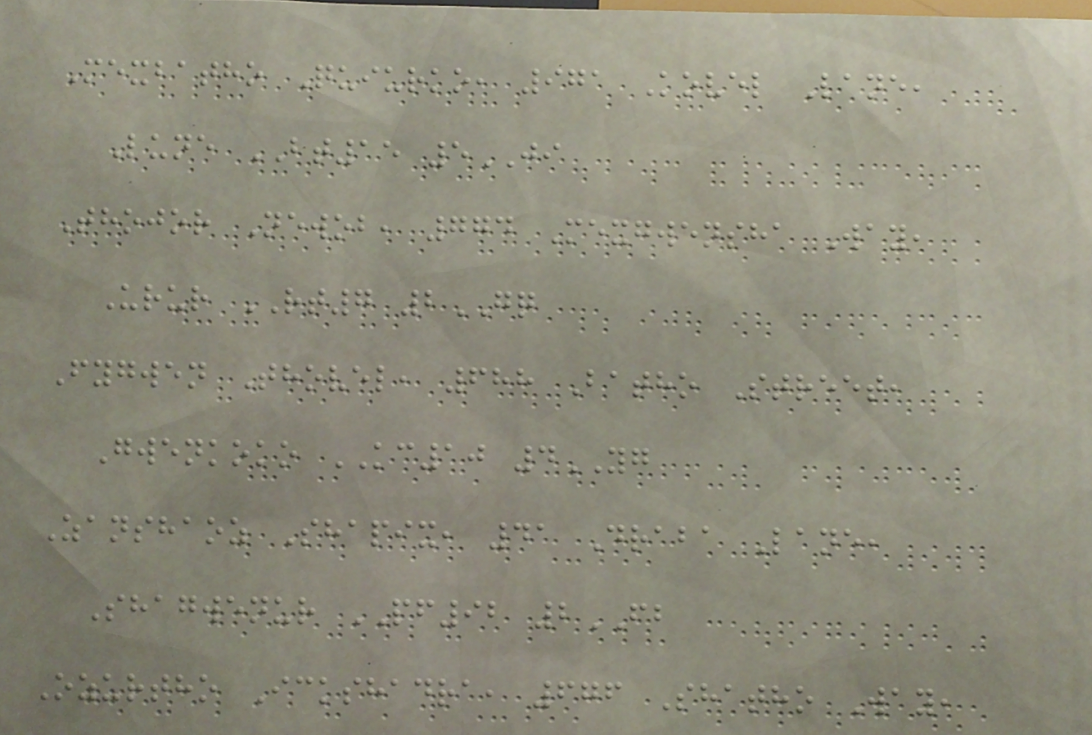Mexbatho Quiurko, 971 Kovel Lane,
Lune BT15 5JI
Thojor Newob, 774 Mexgwensha Way,
Urur RT7 2GQ
Fygwen Thovel, 688 Batho Street,
Gwenkoko KC10 4YG
Zanshaoz Shapix, 41 Draba Lane,
Shagwenur PF92 2FB
Ozurtho Ickshadra, 676 Shatho Way,
